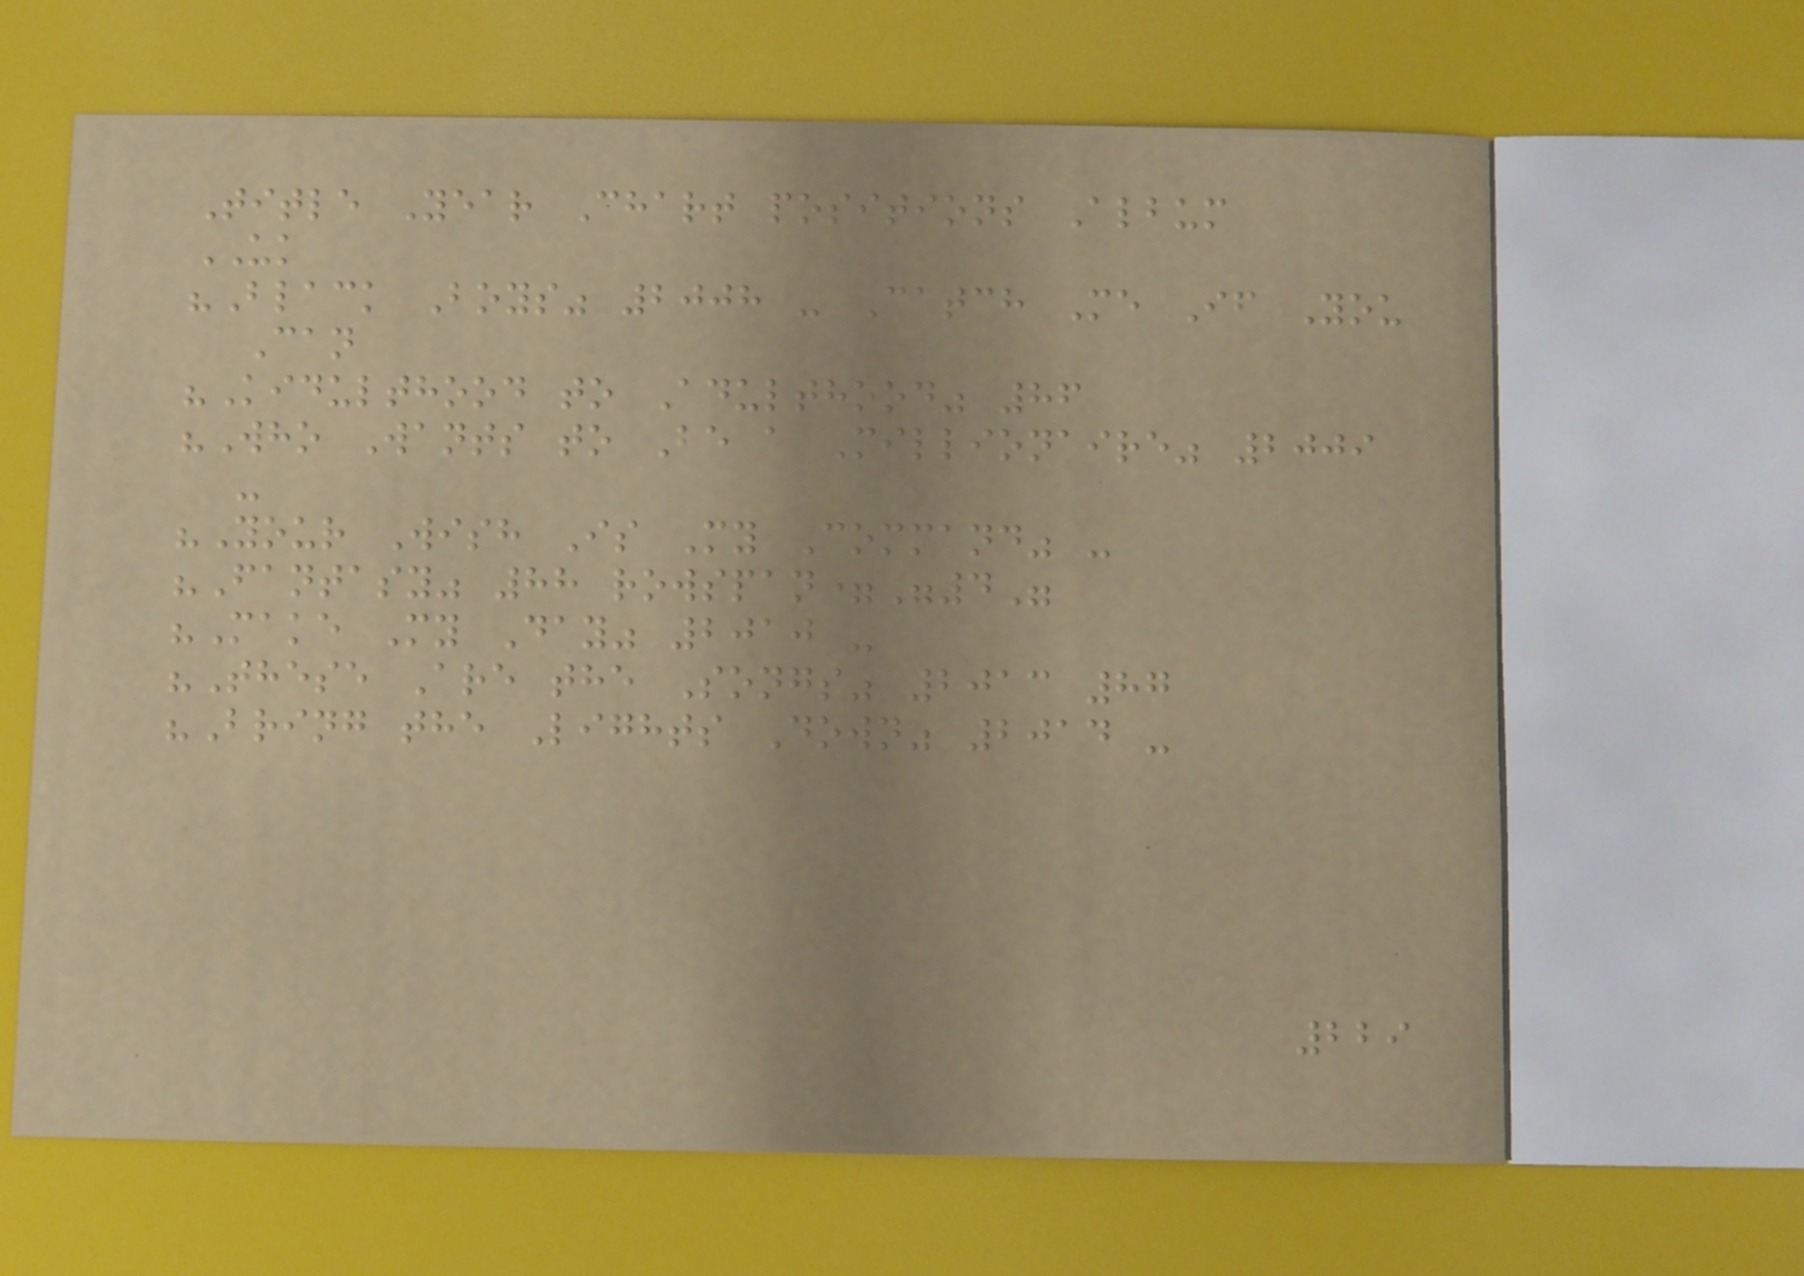Title Year Chart positions Album
UK
"Black Boys" 2008 - Catch Me If You
Can
"Kidulthood to Adulthood" 86
"Who Wants to Be a Millionaire" 2009
-
"Your Wish Is My Command" -
"Fantasy" 88 rowspan="4"
"Make My Day" 2010 -
"These Are the Songs" 2013 87
"Bring the Lights Down" 2014 -
229
